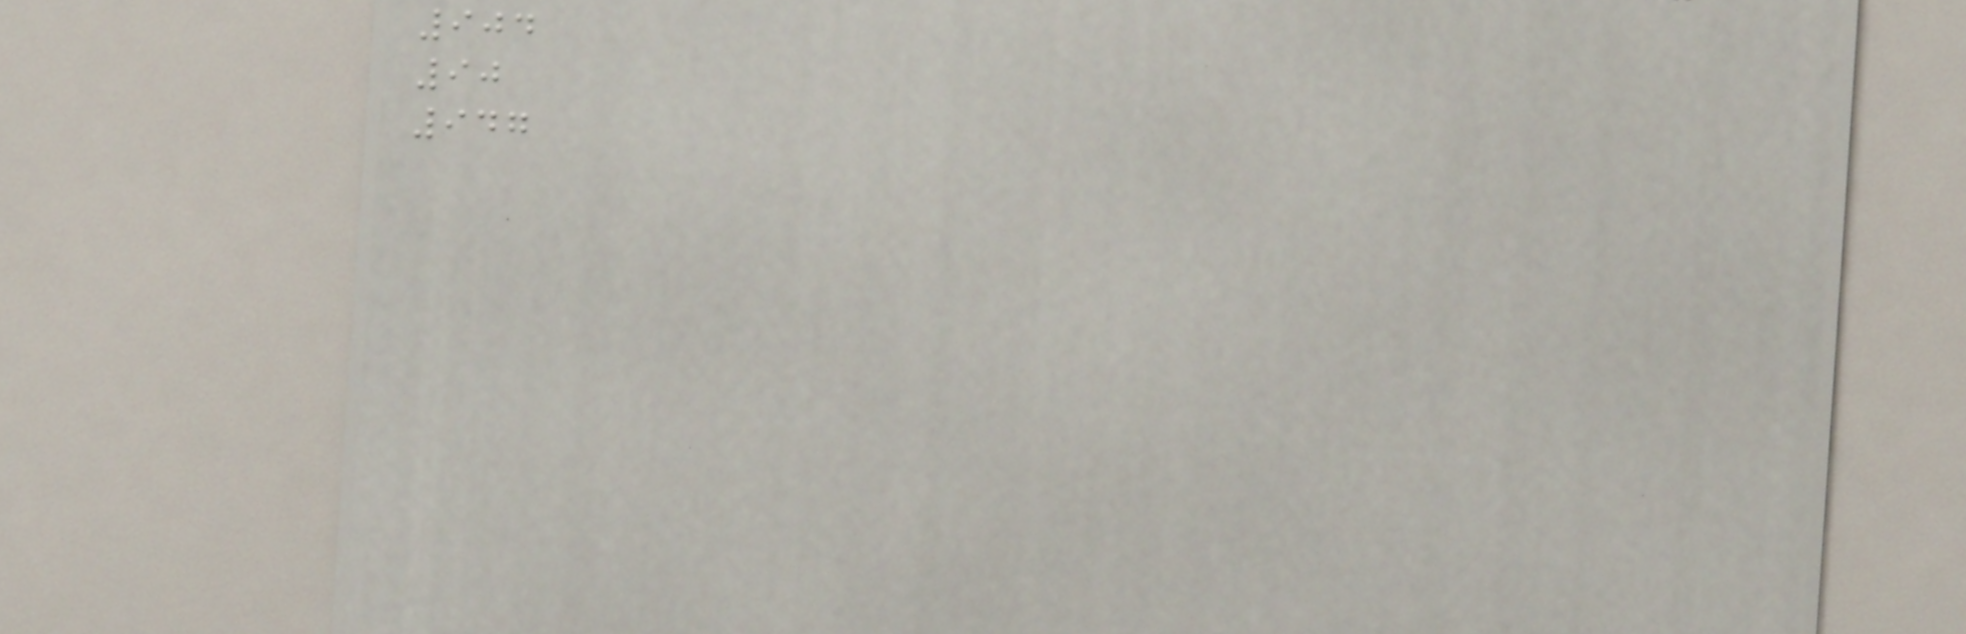904
90
947
